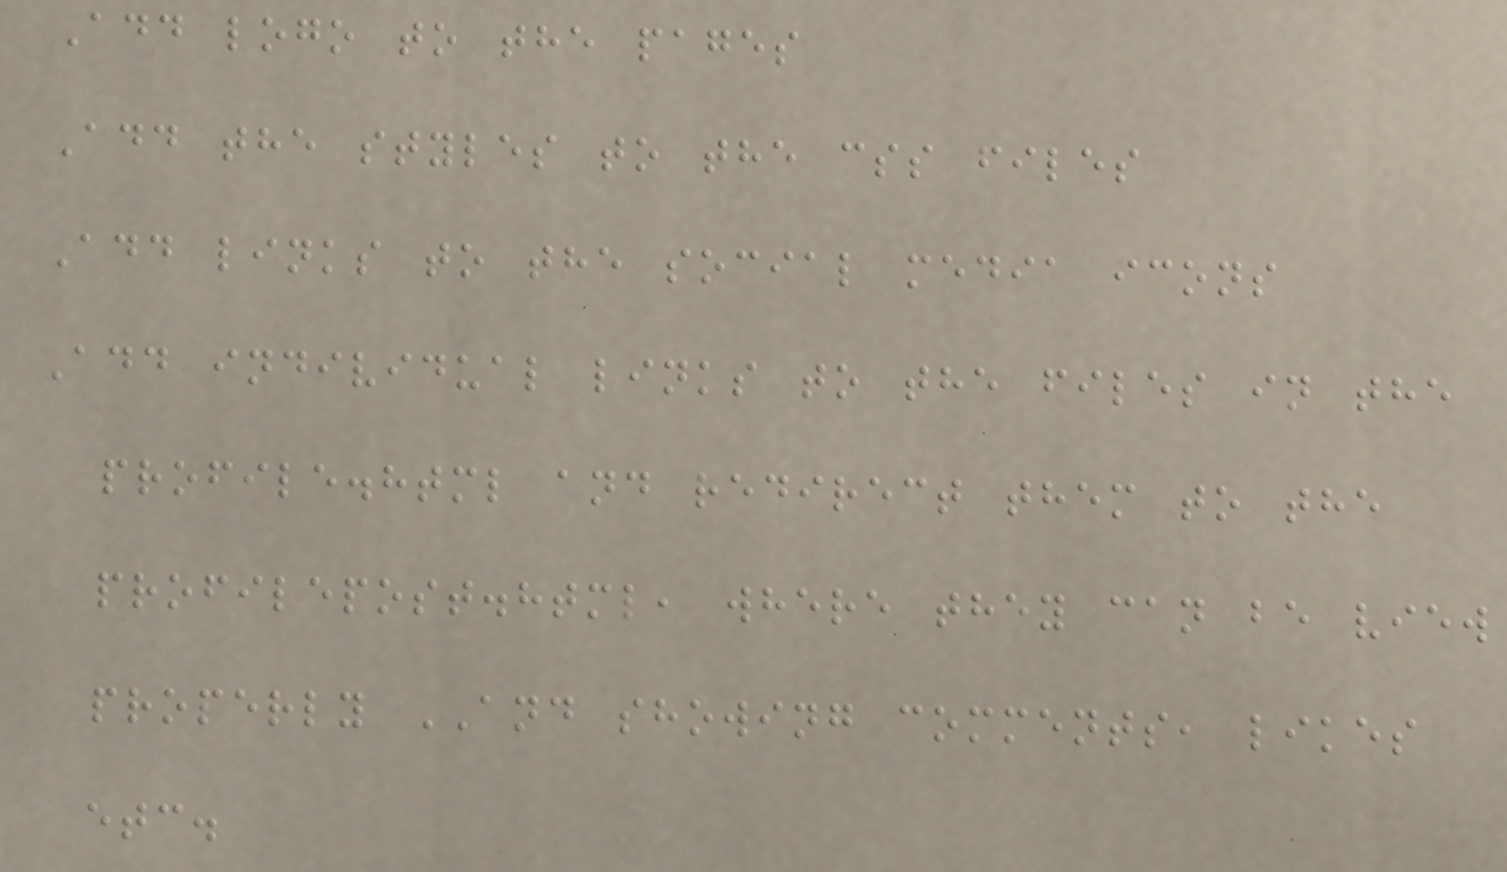Add logo to the pages
Add the styles to the css files
Add links to the social media icons
Add individual links to the files in the
profile.html and redirect them to the
profilepost.html, where they can be view
properly AND showing comments, likes
etc.
